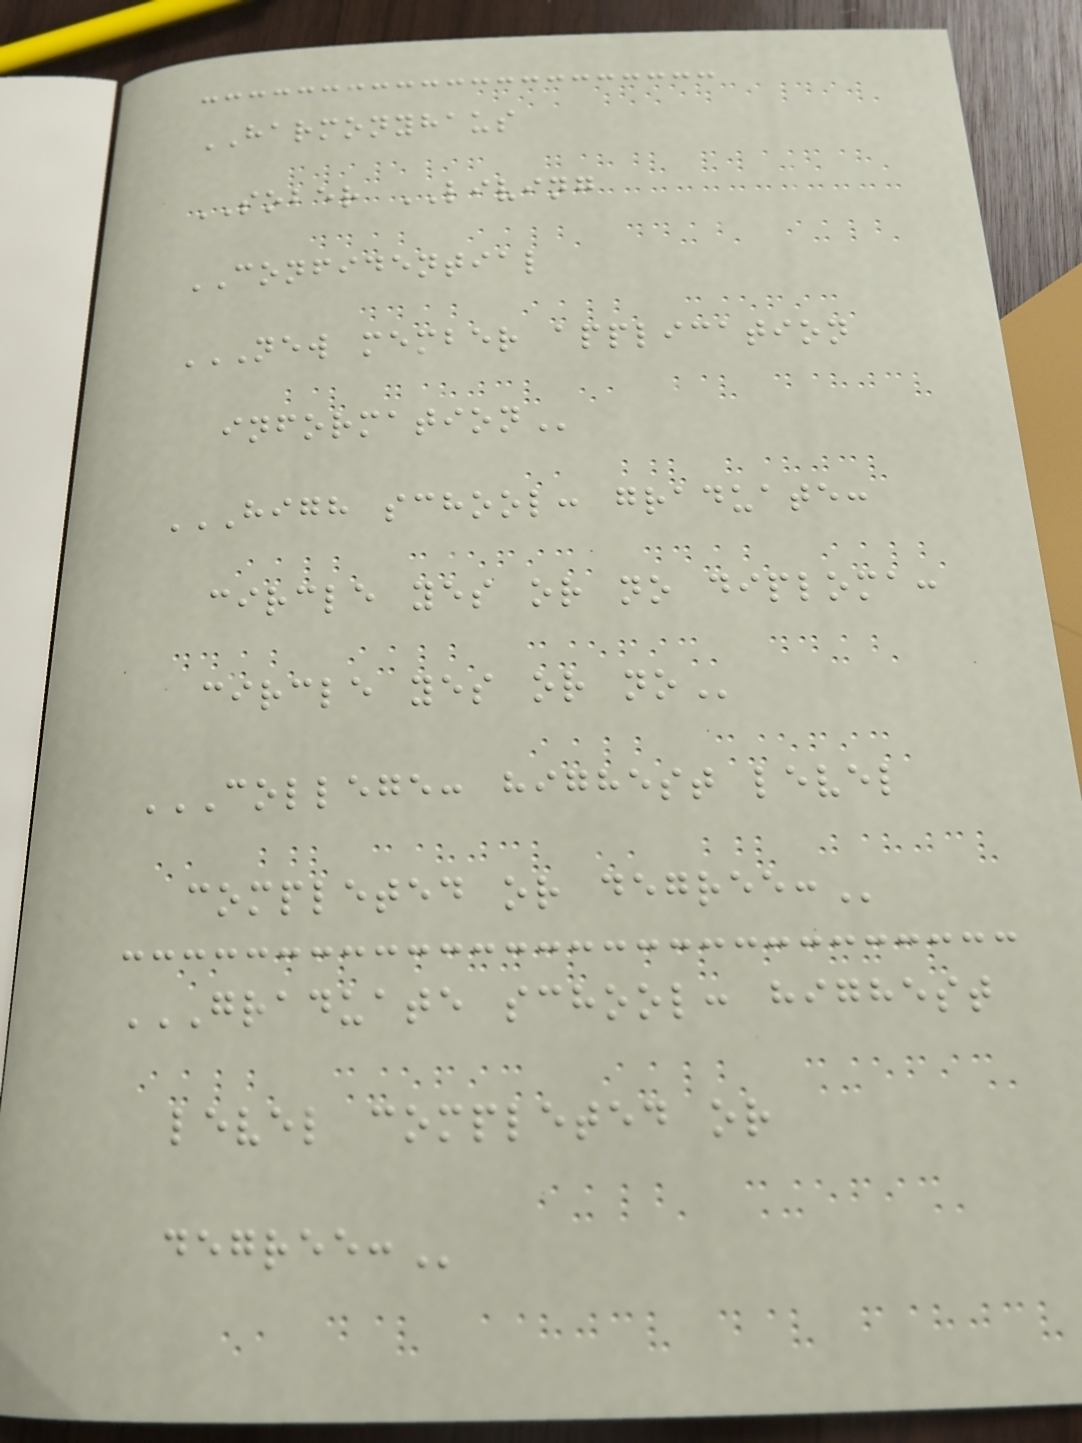HARMONYHAUS
SOBER LIVING
CONFIDENTIAL
NEW MEMBER APPLICATION
INFORMATION
HIGH SCHOOL: GRADUATE:
CIRCLE YES OR NO DIPLOMA:
CIRCLE YES OR NO
COLLEGE: HIGHEST LEVEL
COMPLETED OR DEGREE:
GRADUATE SCHOOL: HIGHEST
LEVEL COMPLETED OR
DEGREE:
